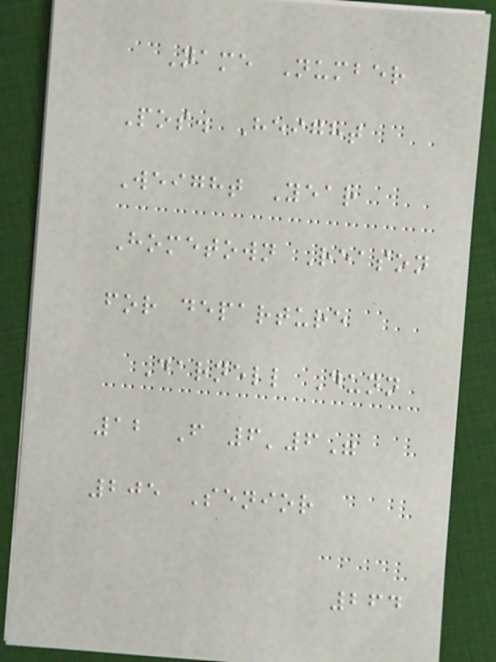Name Number
Pos. Height
Weight Year
Hometown Reason
for departure
Darnell Dunn
12 F 6'6"
205 Senior
264
